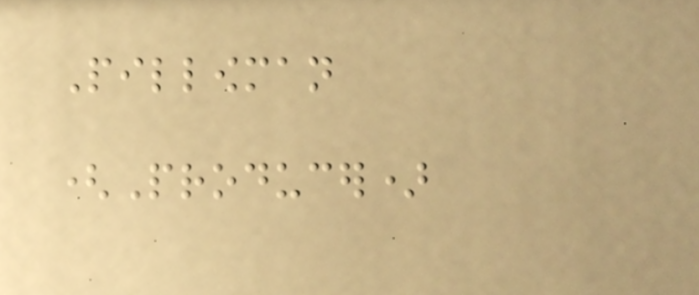Pillowman
(Producer)
